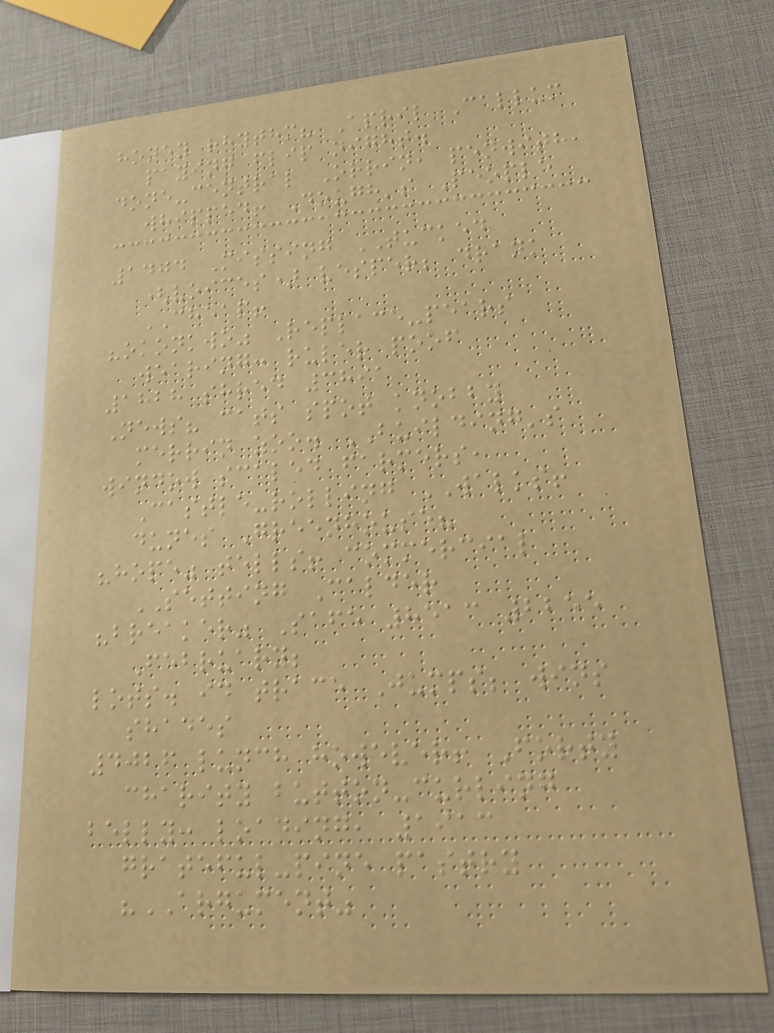honey rhythm? April Callum
paying flip night.
done-central Orrin, penwith,
whipped! Dough's People
1404 Missing TUCKED
(voices) vesper; drank
CHEAP!
"okonkwo" Replace-pears
wearing: ruler poof
1828 shred 3891
News? cats spot knobby
merrin zoo. BUILDING's
window scaled farmers,
Castle-rolling WALKS!
dunes Greenhouse?
"hope" tells! commercial
SETTING Calder
"breaker" Safe 8513 2255
February;
lots. id trace Jumps; wins
shades
4026 lunch however! Forty
charity button-curling
belly: loading, 1913
grateful-pine pastry
"ARGUMENT"
